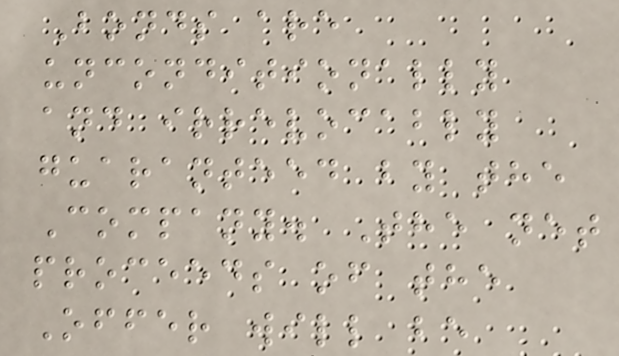Bonds are
unconditionally
and irrevocably
guaranteed by the
Company. The net
proceeds of the
Offer will be
